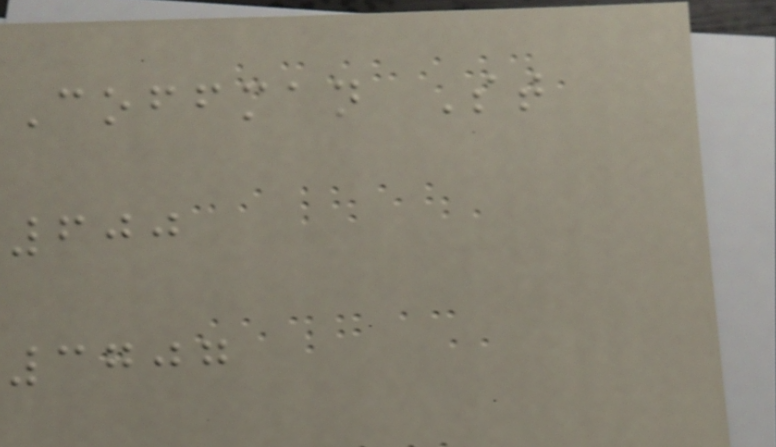Coffman St
600
3707
